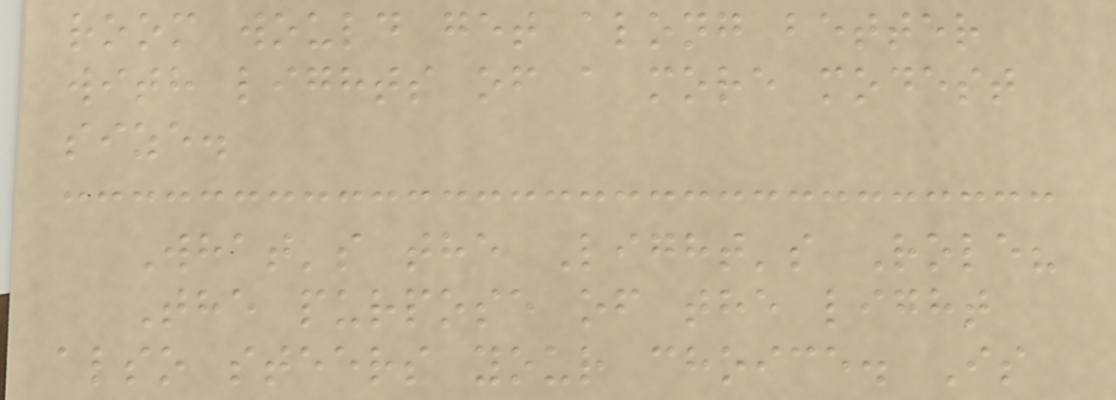room would get along better
with lights of a more modest
size.
What's the Light's Role?
The purpose of the light
also steers your choice. Is
